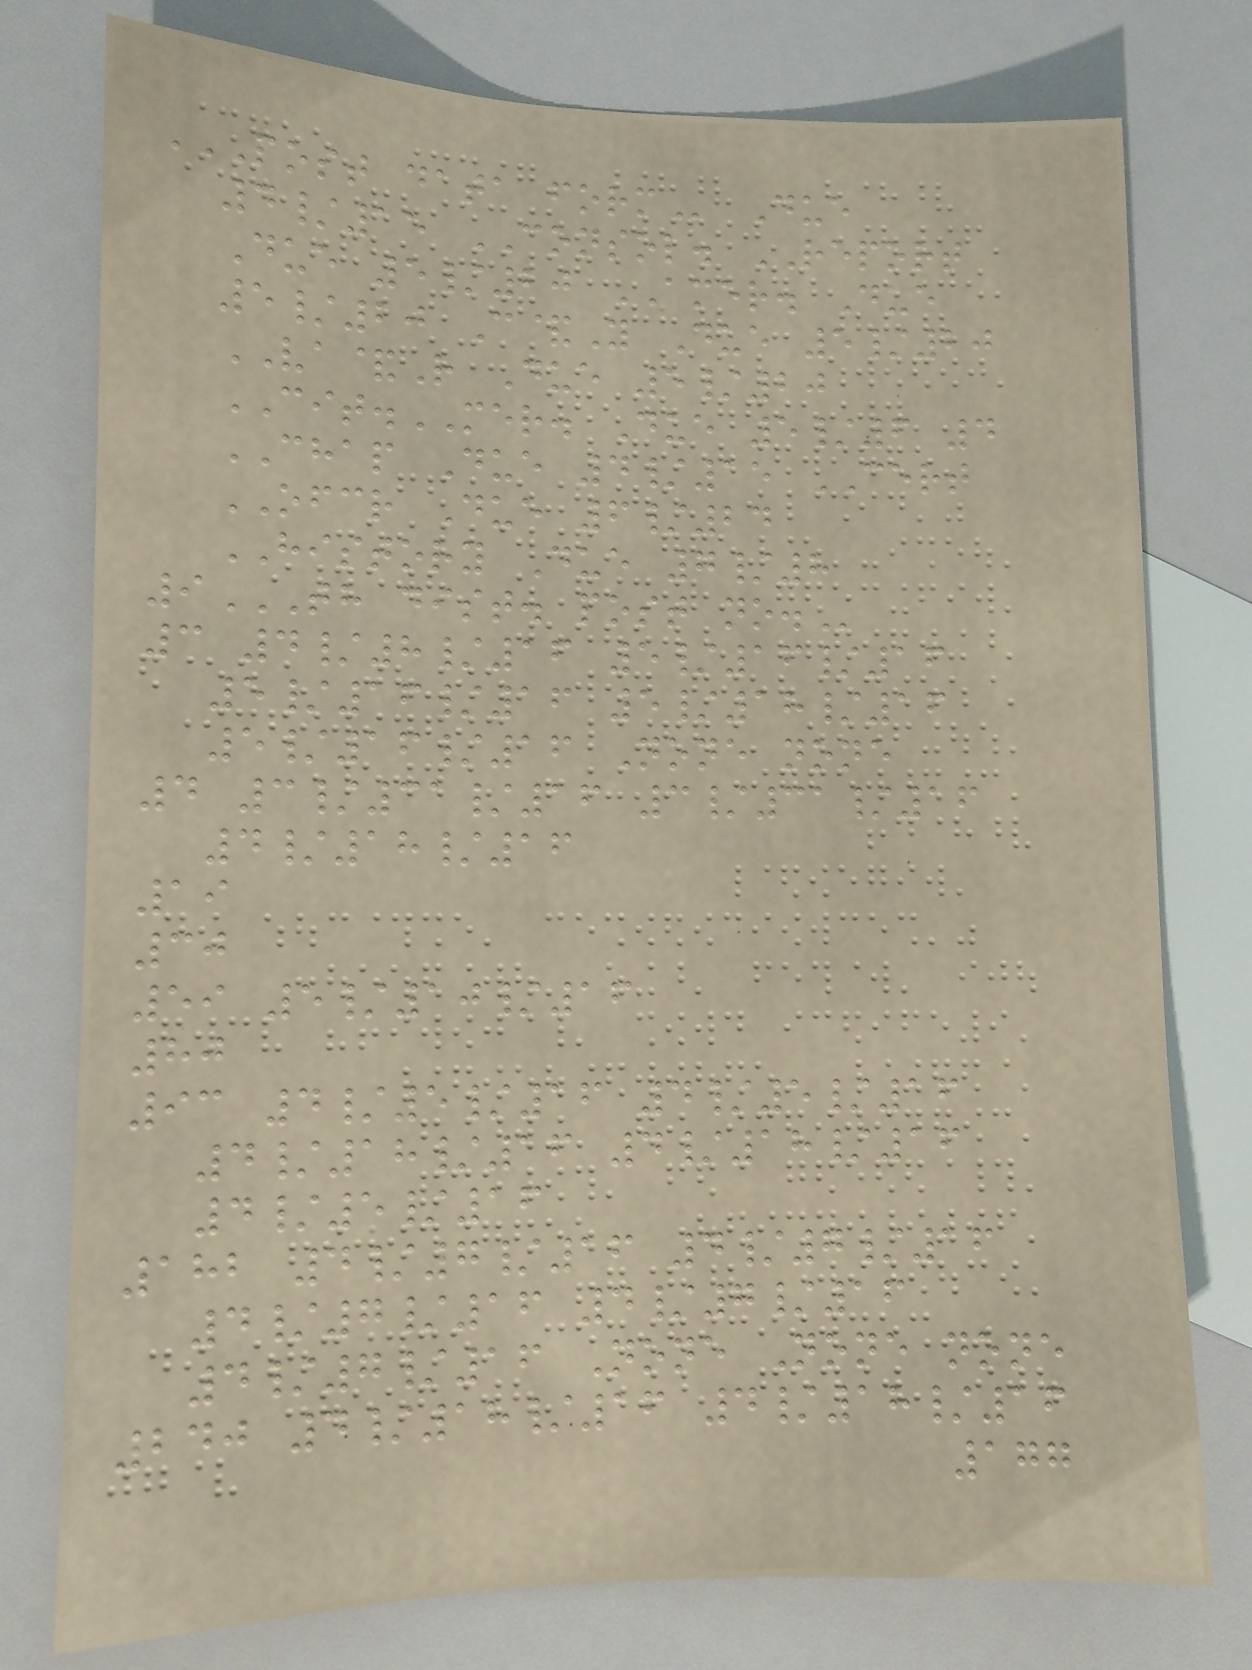POST DATA FORM Due
4/15 CONSOL. REPORT
Due 5/20 AMER. Due
5/20 C&Y Due 5/20
VA&R Due 5/20
CIT.MER. Due 5/6 4
CHAP Due 4/15 CERT
OFCR Due 6/24
HISTORY Due 7/8
9TH DIST. POST NO.
3 4/8/16 5/16/16
5/16/16 5/18/16
5/16/16 None none
4 3/31/16 3/31/16
4/18/16
19
30
59 5/10/16
80
93 4/5/16 4/5/16
4/18/16 4/18/16
4/5/16
182 4/7/16 4/7/16
4/7/16 4/7/16
4/7/16 None None none
240 4/18/16 4/18/16
177
